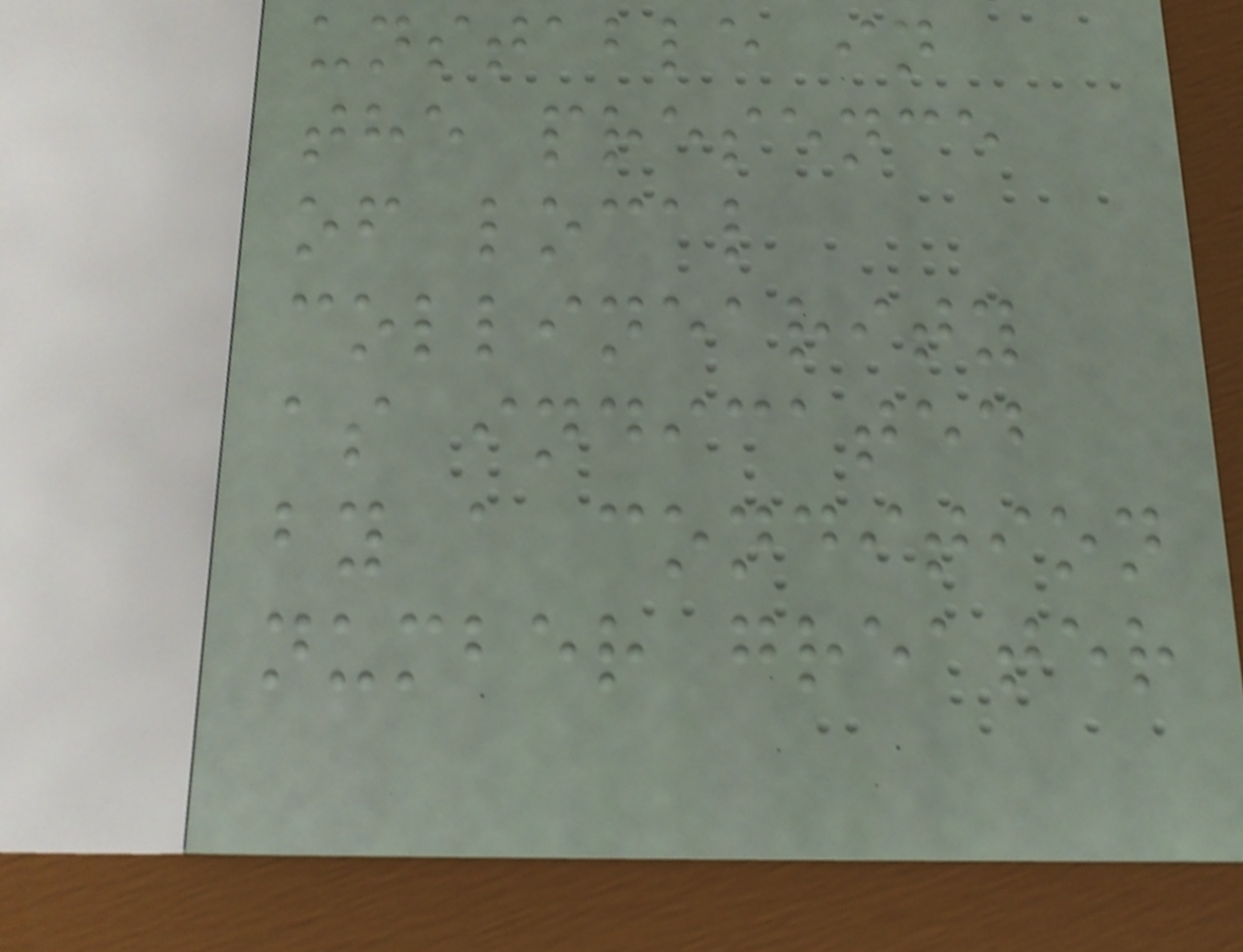unstable in
the presence
of local
collinearity
as indicated
by a condition
number greater
